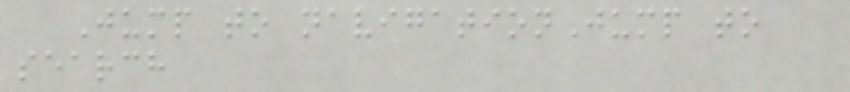Jump to navigationJump to
search
